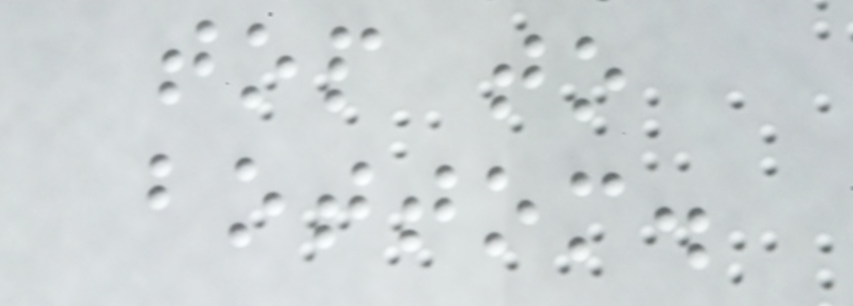top to
bottom.
